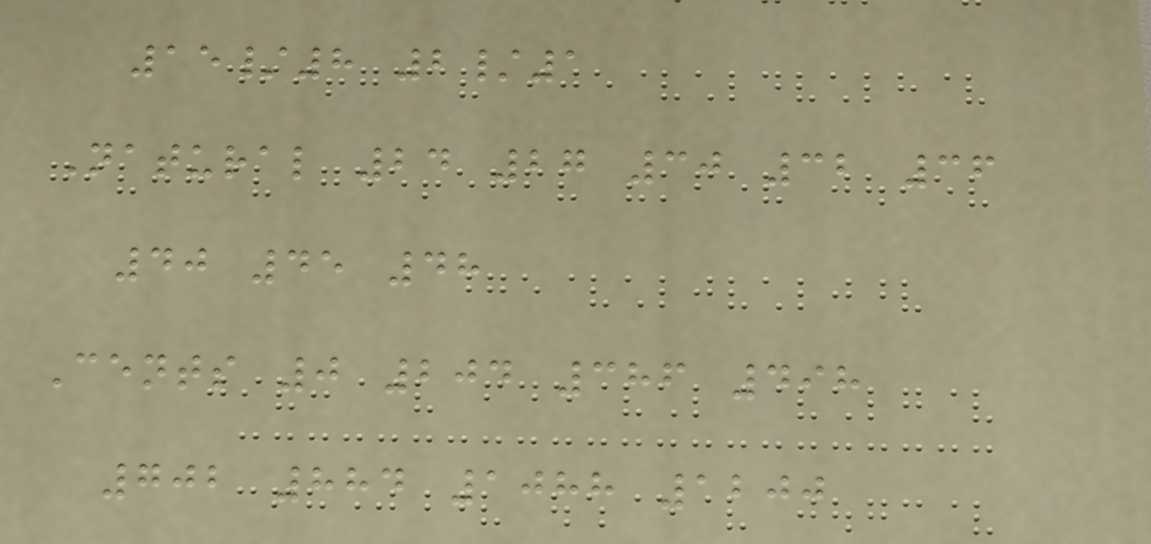15/8 2/1
Natural 24 27 30 32 36
40 45 48
Cents 0 204 386 498
702 884 1088 1200
